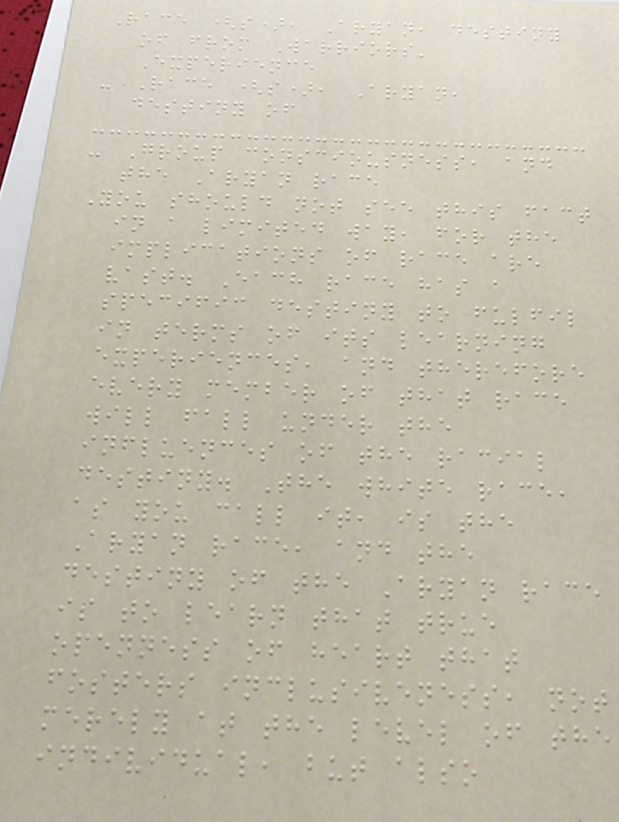Race (s), Aryan, destiny
of from Warriors'
Experience
- Race (s), Aryan,
destiny of
- Group consciousness, and
the Aryan race
You should not see this fact
in a limited way, for the
implications of race are
vast. Each race has a
specific destiny to fulfil
in terms of its learning
experiences, and therefore
every member of that race
will fall under the
influences of the racial
destiny. The white race,
as you call it, is the
Aryan race, and the
destiny of the Aryan race
is to learn that true
openness of heart that
fosters inclusiveness, not
merely at the level of the
individual, but also
